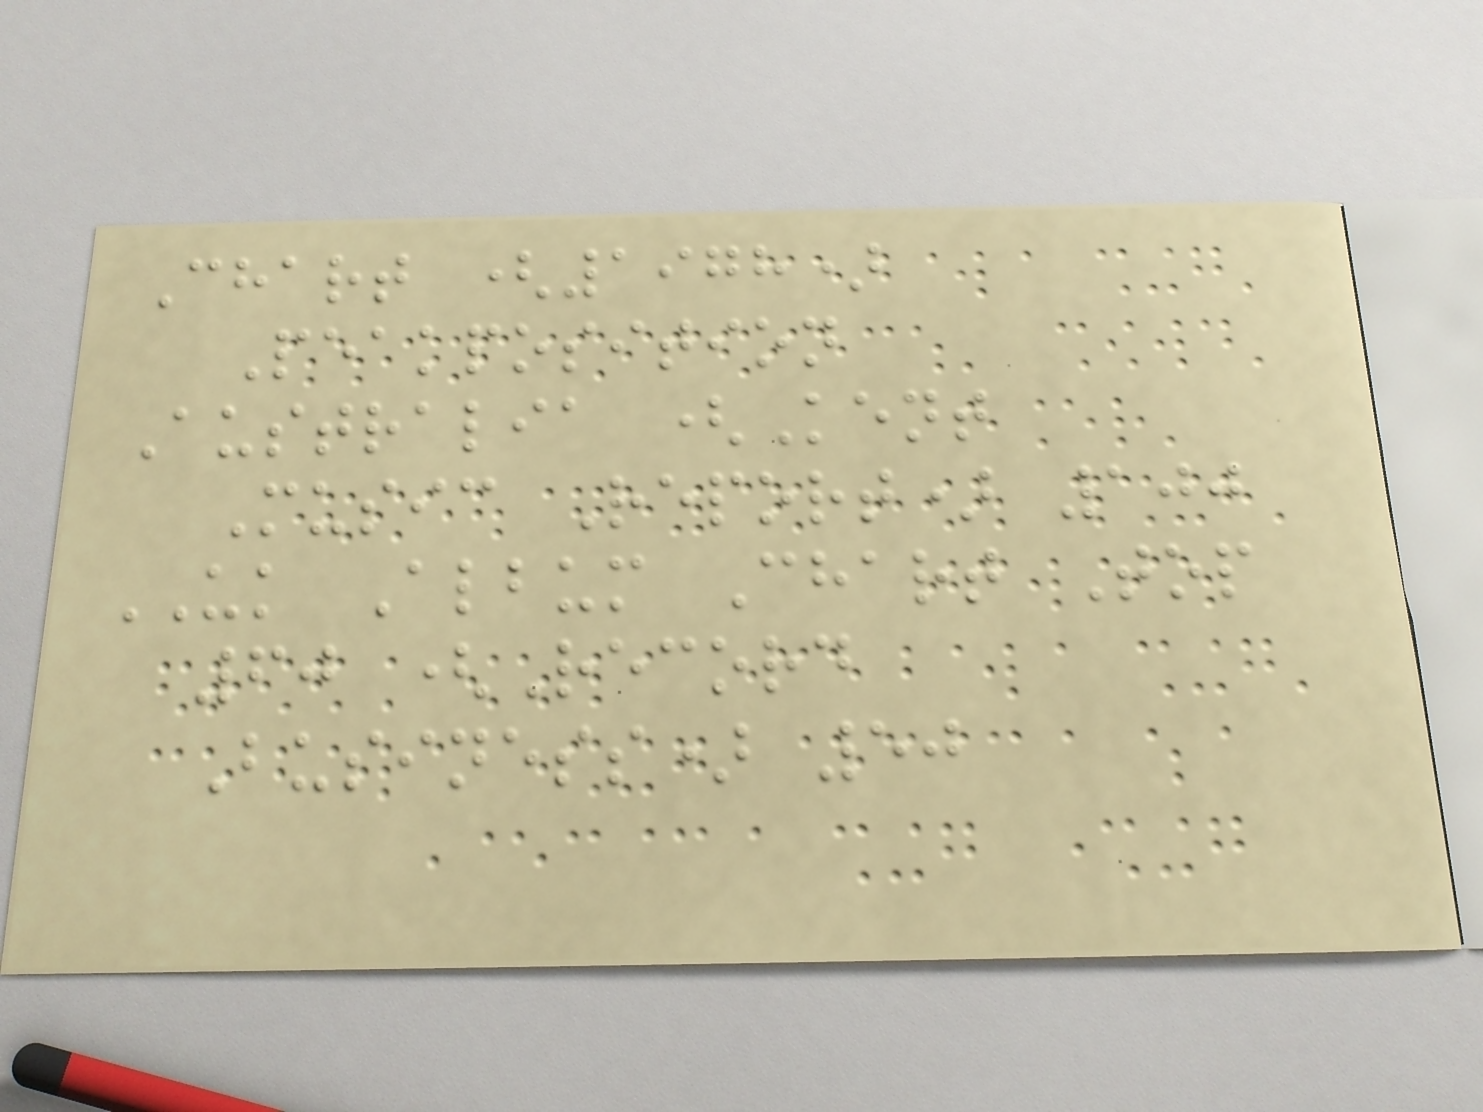Chart (1978)
Peakposition
Australia (Kent
Music Report) 100
UK Album Chart Top
60 (Record
Business) 50
